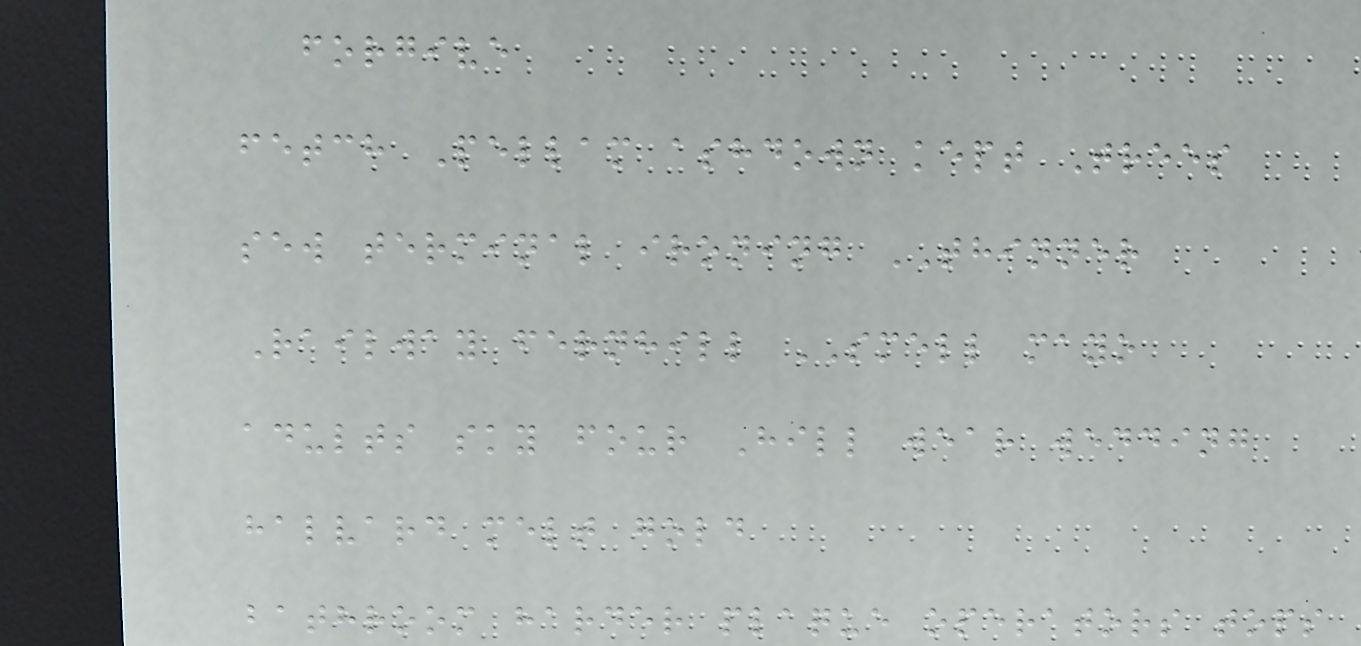forgive
fetch Pellam ashdown kept Trees
sew terminal ironing THINNER
Railway fernhill SMELL mayo
adults sky four Hill wear wedding
halvard melt gold
bathroom harder plaque operators tops
